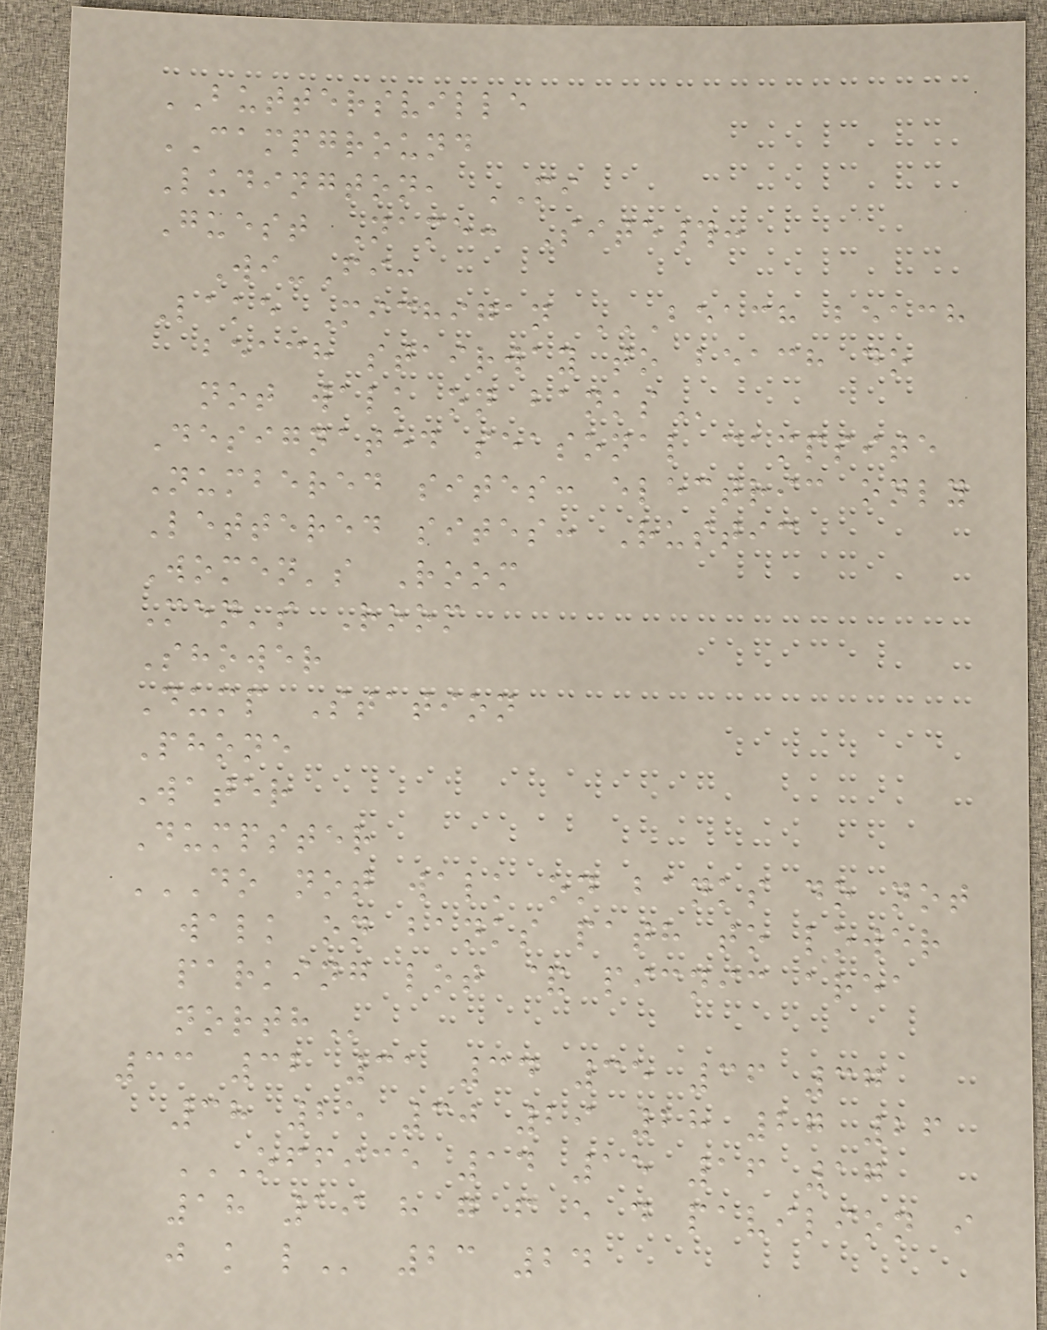BUTTERSVILLE
CAMPGROUND
Ludington, MI
Guest Name: Site#:
Wi-Fi:
Lake Michigan BEACH BEACH
BEACH STAIRWAY TO BEACH DO
NOT WALK ON BANKS
Designated seasonal campsite
Numbered sites: electric only
Lettered sites: Rustic
Women's Room
Men's Room
Shower
Dump Station
Phone
Water
Dumpster
DO NOT WALK ON BANKS DO NOT
WALK ON BANKS PATH TO LOWER
PARKING LOT & PICNIC AREA
NORTH
33 32 31 34 35 36 37
38 25 30 29 28 27 26
OFFICE 14 15 16 17
18 19 H G F E D PAVILION I
J K L 23 24
